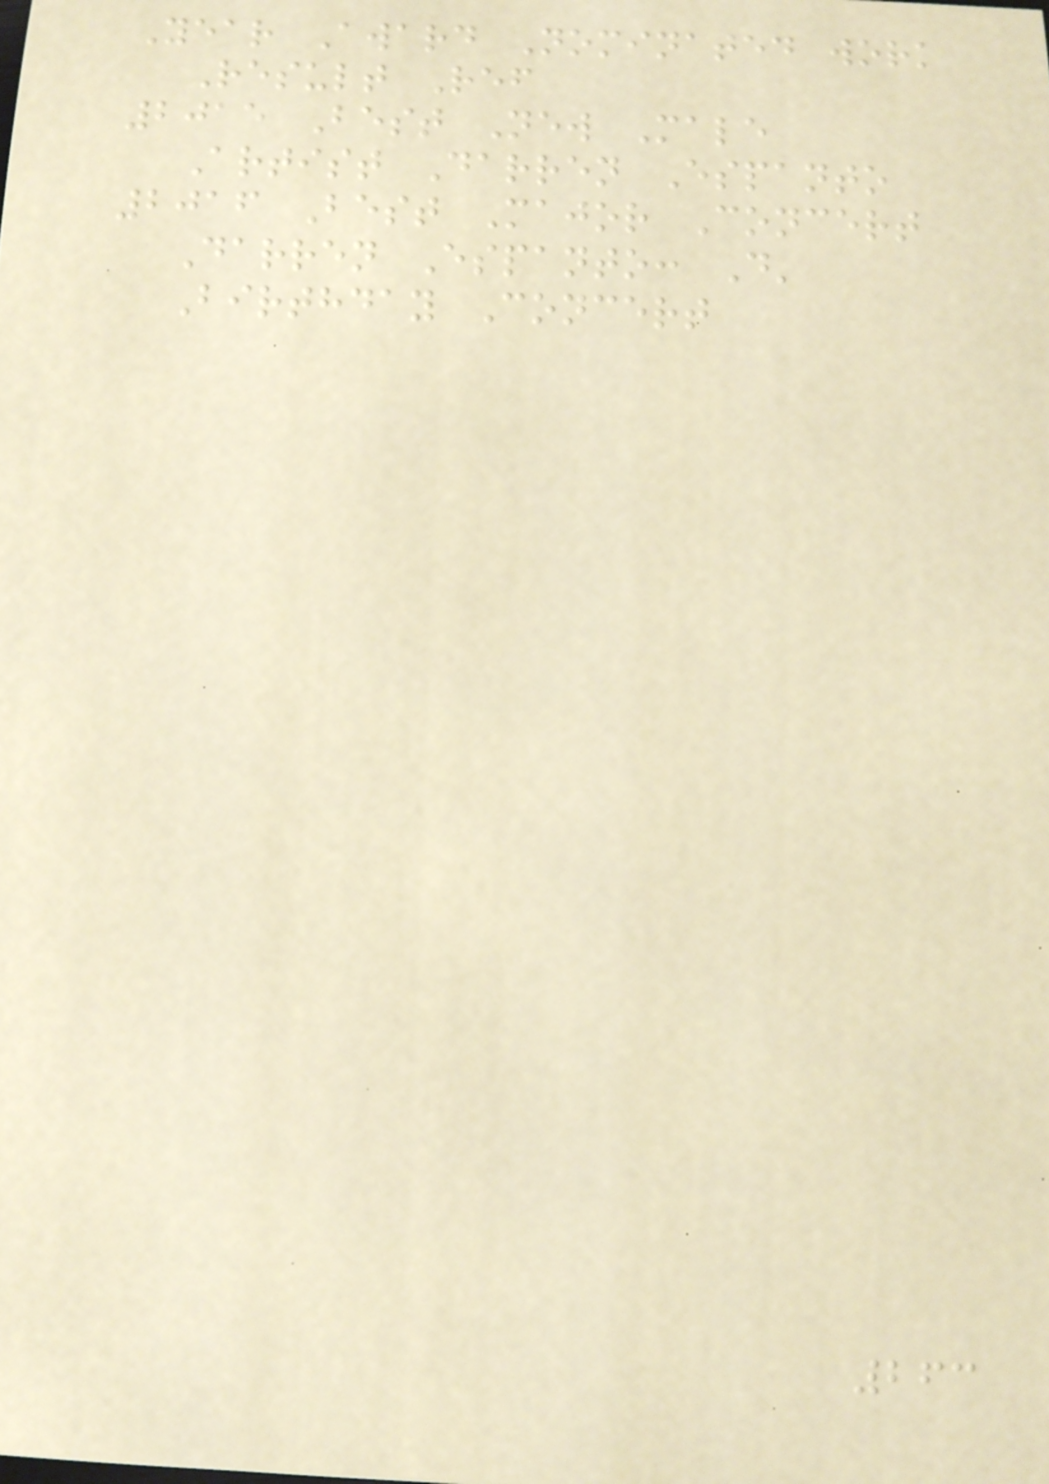Year Award Nominated work
Result Ref
2015 Best New Male
Artist Darren Espanto
2016 Best Major Concert
Darren Espanto: D'
Birthday Concert
263
